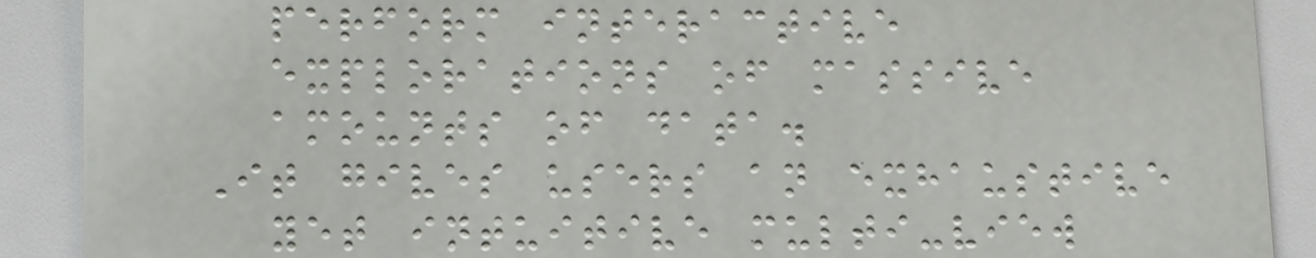perform interactive
explorations of massive
amounts of data.
It gives users an exhaustive
yet intuitive multi-view
